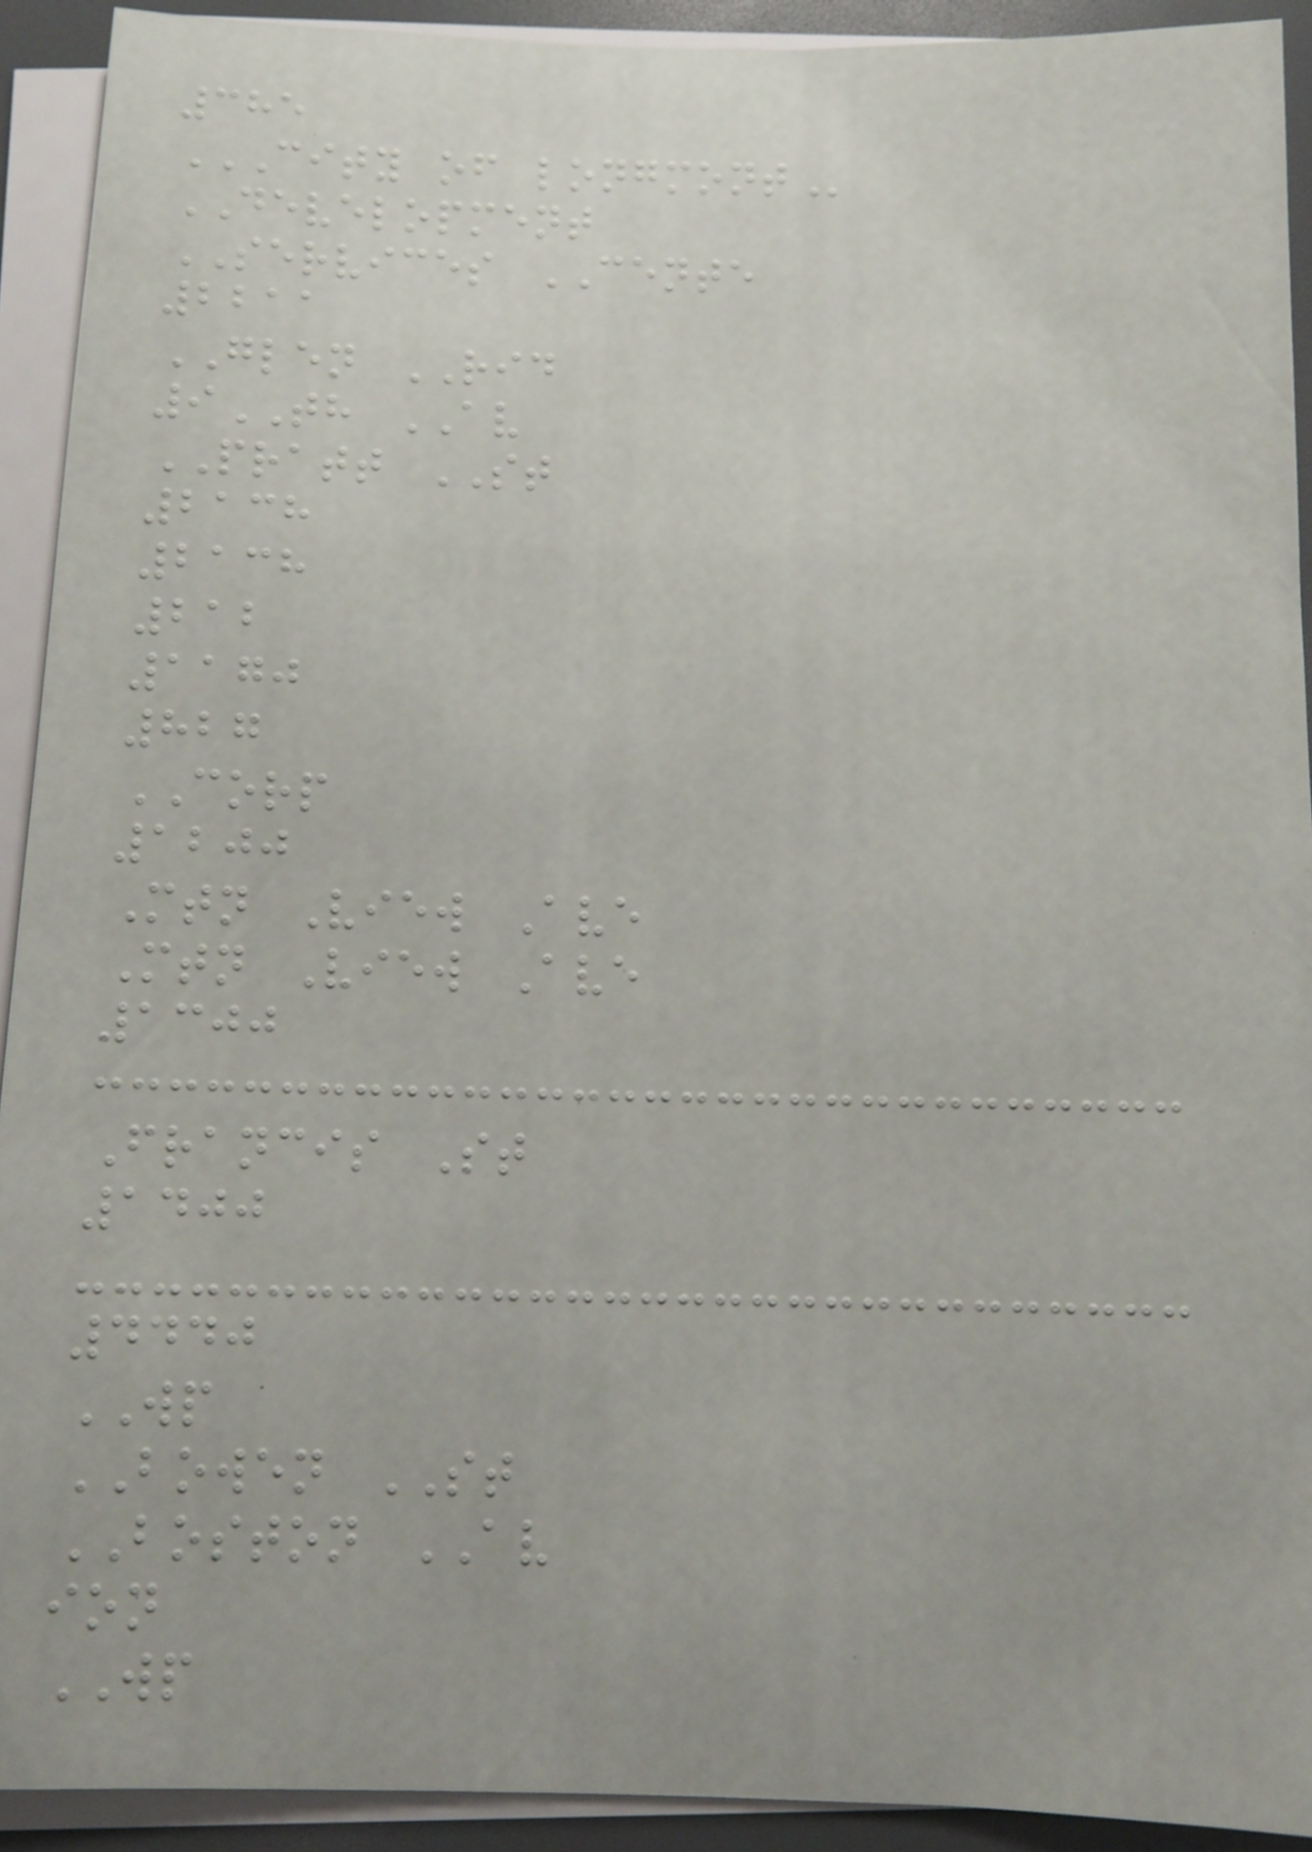385
CITY OF LONGMONT
DEVELOPMENT
SERVICES CENTE
2211
GLEN RID
9TH AV
PRATT ST
2138
2138
212
1170
827
CORP
1200
Mtn View Ave
Mtn View Ave
1300
Francis St
1400
4440
WP
BOWEN ST
BOSTON AV
ion
WP
